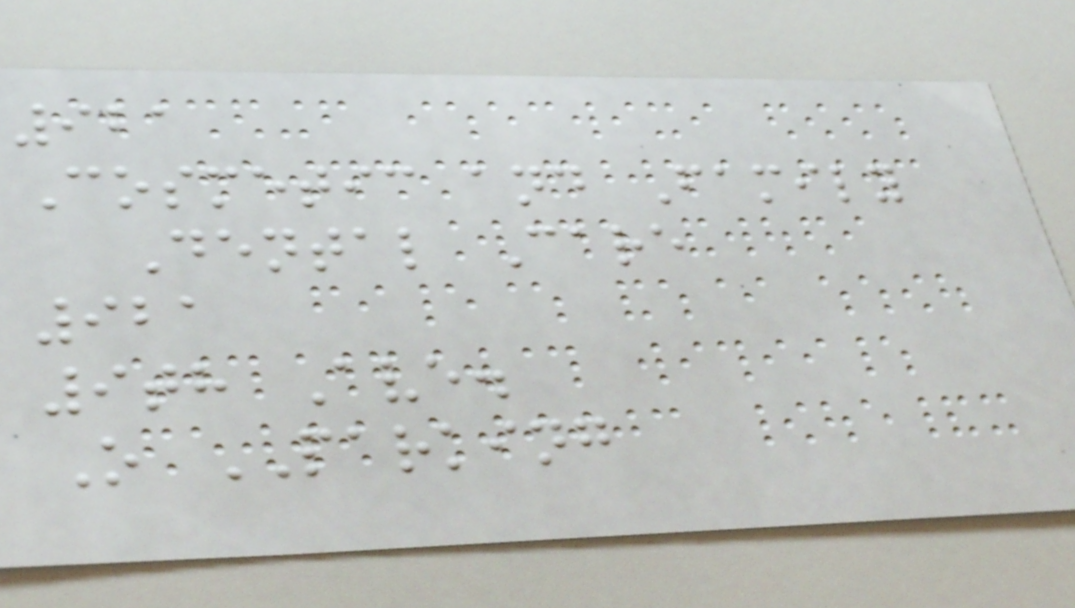921
Cosmetic and Family
Dental Care
921
9th Ave.
O PARKING
